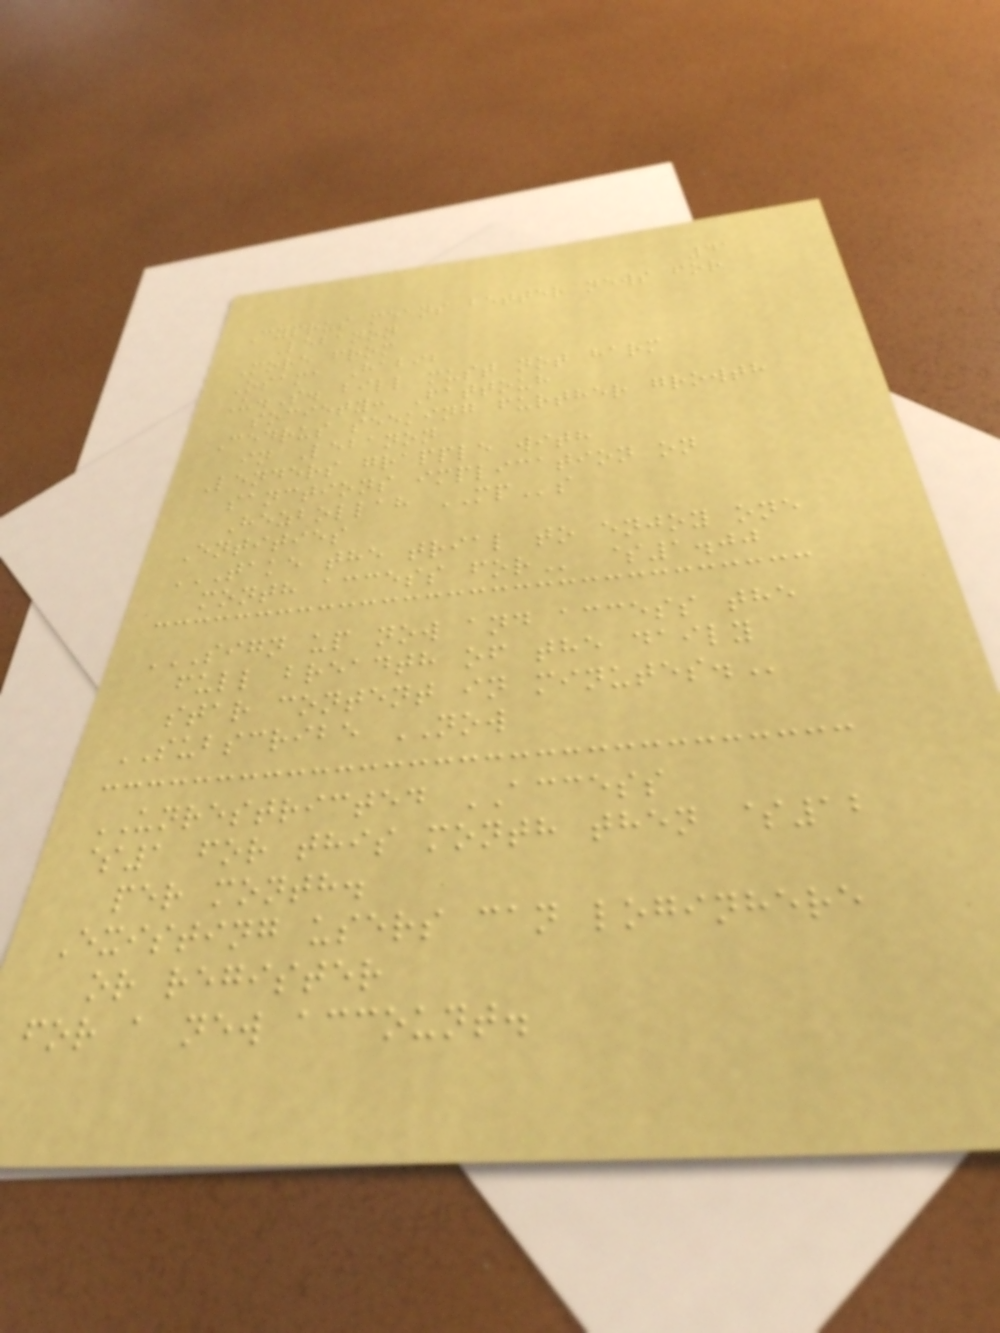41
Cyprus means better news for
Lebanon
More from
Osama Habib
U.S. bill must not harm
society: Fattouh
Cedrus seeking further growth
in Lebanon
Lenders grapple with
sanctions implication on
Hezbollah MPs
Entities
TAKE THE TRIAL TO ENJOY ONE
MONTH ACCESS FOR $1.00
SIGN UP NOW AND ACCESS THE
FULL BREADTH OF THE DAILY
STAR CONTENT IN MINUTES.
SUBSCRIBE NOW
UNRESTRICTED ACCESS
$1 for this month then $12
per month.
Existing users can loginhere
or register
for a new account.
